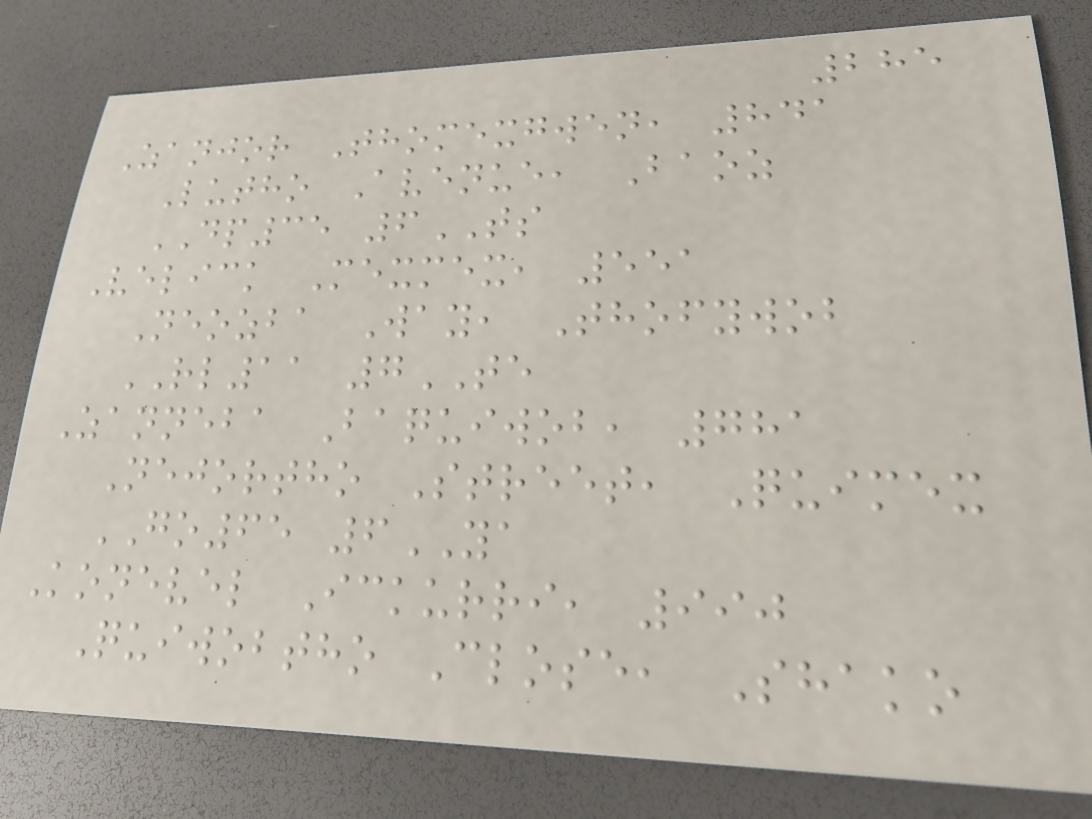285
Zanjor Thomexgwen, 841
Lutho Avenue, Baoz
DP35 6TS
Velick Mexmex, 551
Neozba Way, Thofywob
RL11 7TE
Zanneba Baquiwob, 781
Nejortho Street, Quimex
GO65 6YA
Konevel Ickurri, 990
Quiwobtho Close, Shako
